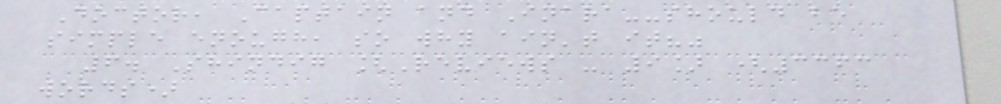Doctor, Captain and Inara--should be
simple enough, so why ain't it?"
6. Shindig [Reviews - 9] (3363
words)
